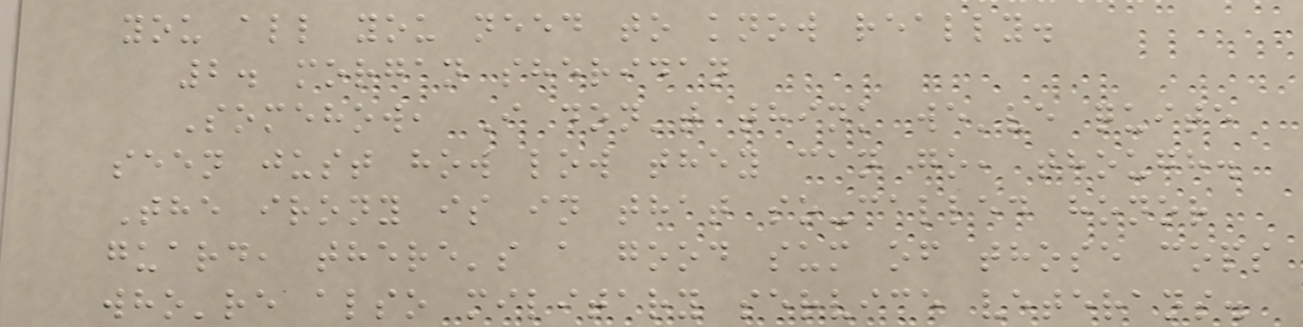you all you need to know really.
2. morgan sheridan
Somehow, I don't think we've quite
seen just how low they can go, though.
The irony is in that so-called honor
guard, there's a good sum of those cops
who're also military service veterans.
